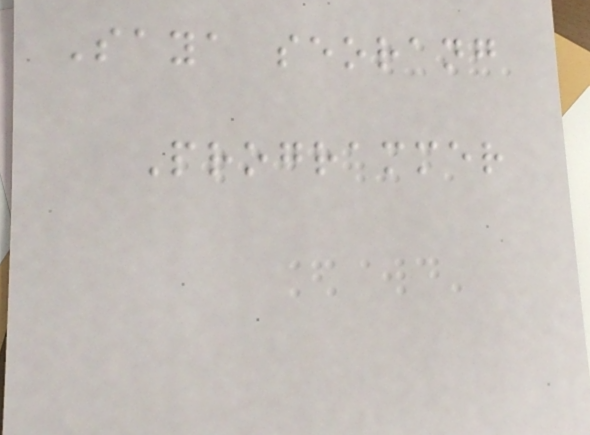Saya seorang
Programmer
